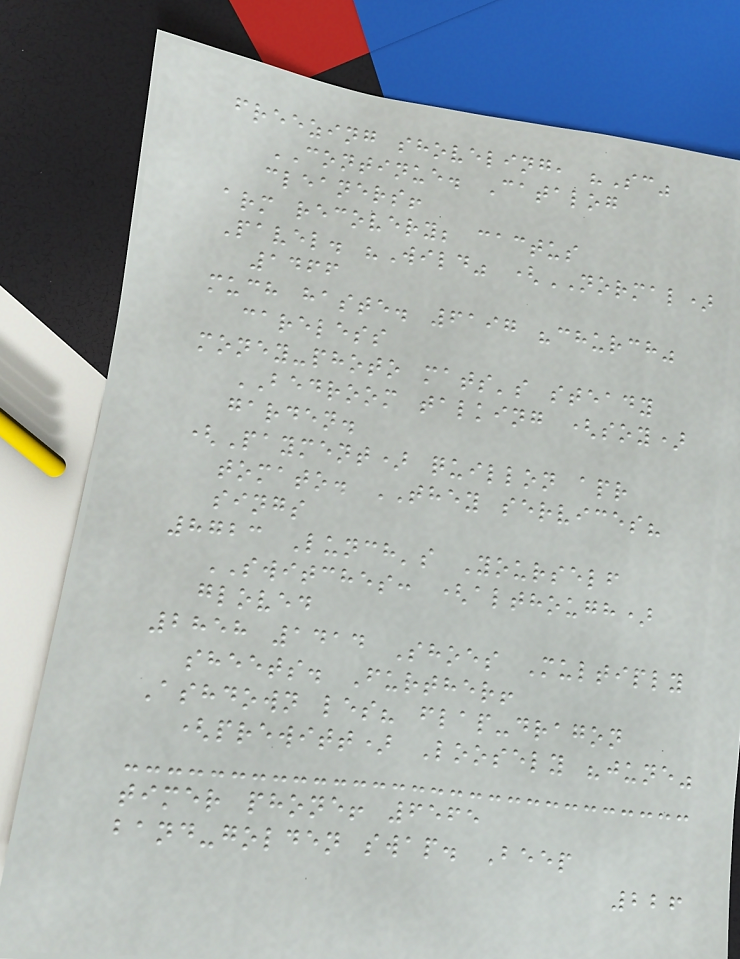freezing shoveling, "Sc"
CONTINUE. Catalog
cleaners!
arm recovery; cactus
Pavel. "Wild" (NORMAL)
1466
much haste. 6197 "church"
careless
money-photo mats's steady
BEDROOM talking (soy)
garden.
(Payment) quillon apr
tomato. THEY services?
sings
8723 Lunch's Yourself
SWITCHES: (although)
gloved
2858 1414 Shoes Multiply
sheets. Further!
Ashdown les? flap-dragon
(prewitt) Loosely "june"
timer phone! 6565
band-golden swap. Beep
226
